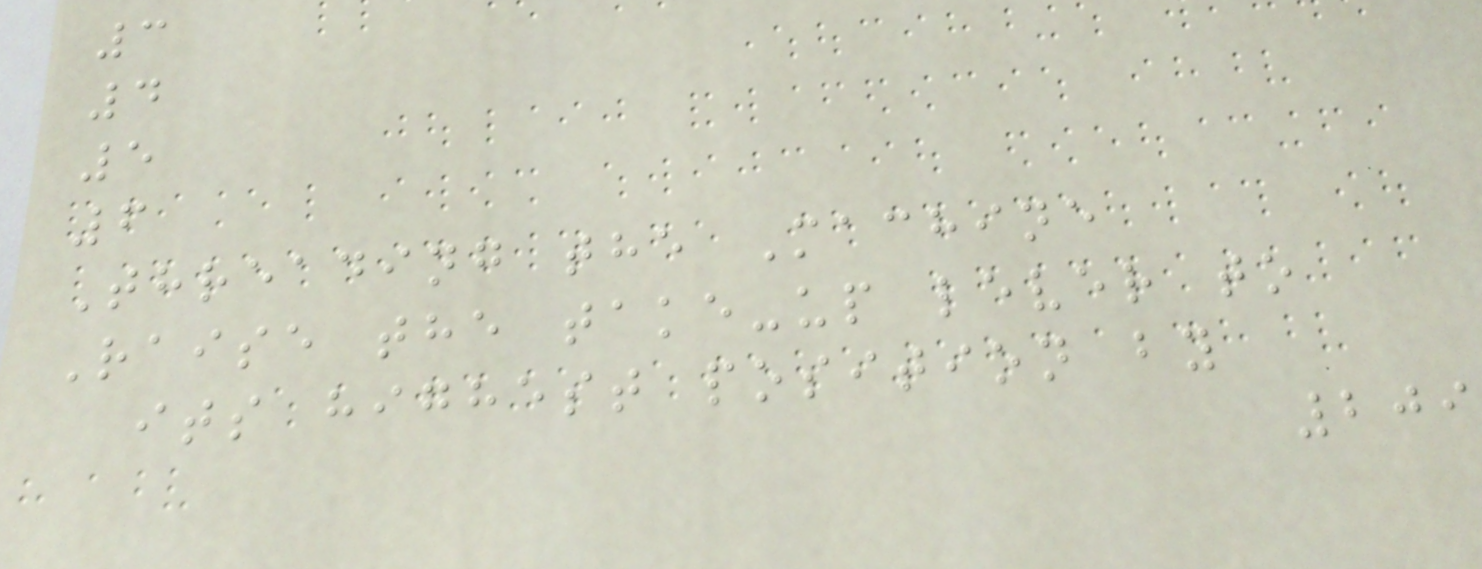3
4
5
6
Threading the Machine
Raise the take-up lever to
its highest position by
209
